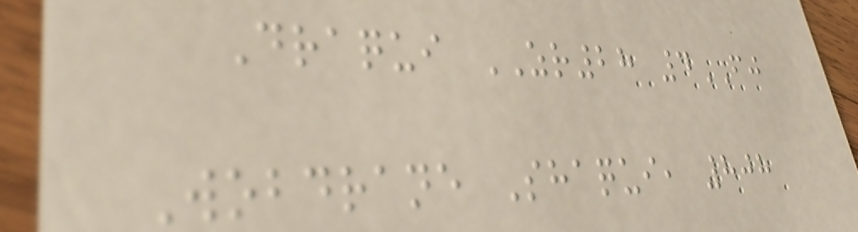Draqui ZR28 4FJ
Wobdrane Shaqui, 808
